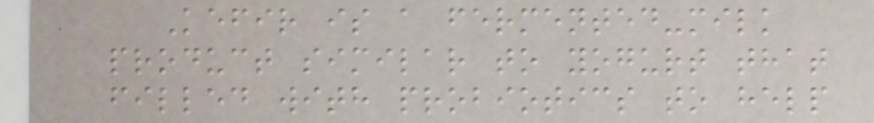Kefir is a fermented-milk
product similar to yogurt that
filled with probiotics to help
